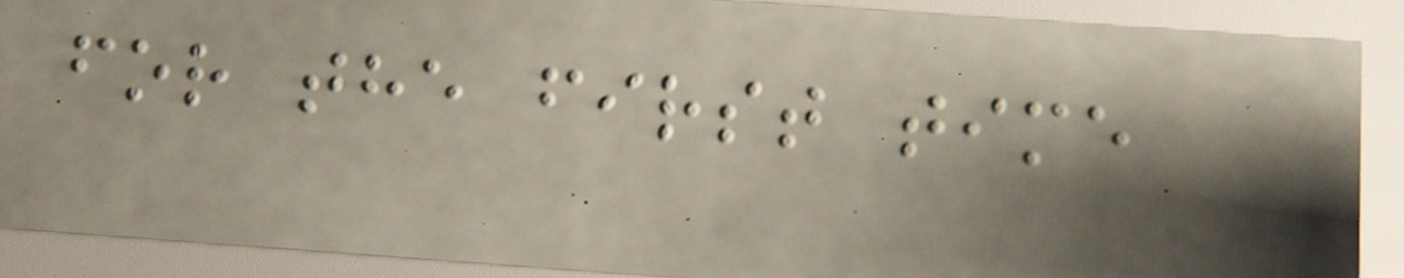for the first time
